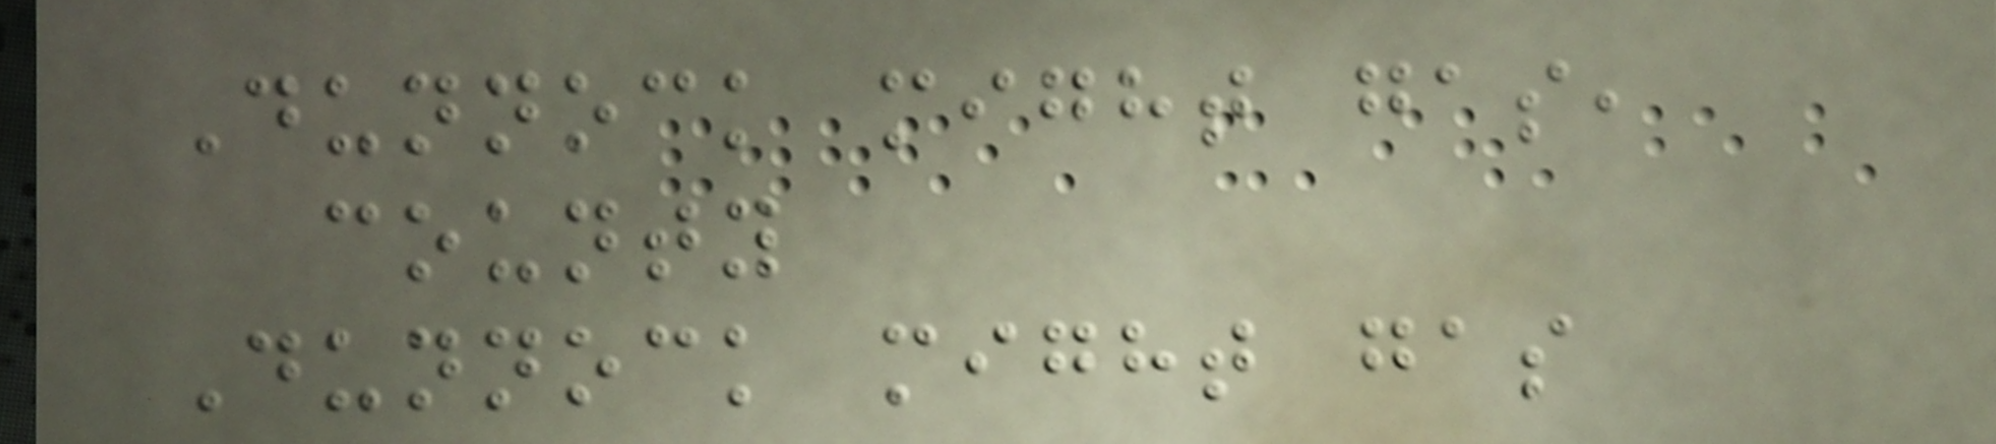Dunnock might gas,
county
Dunnock might gas
